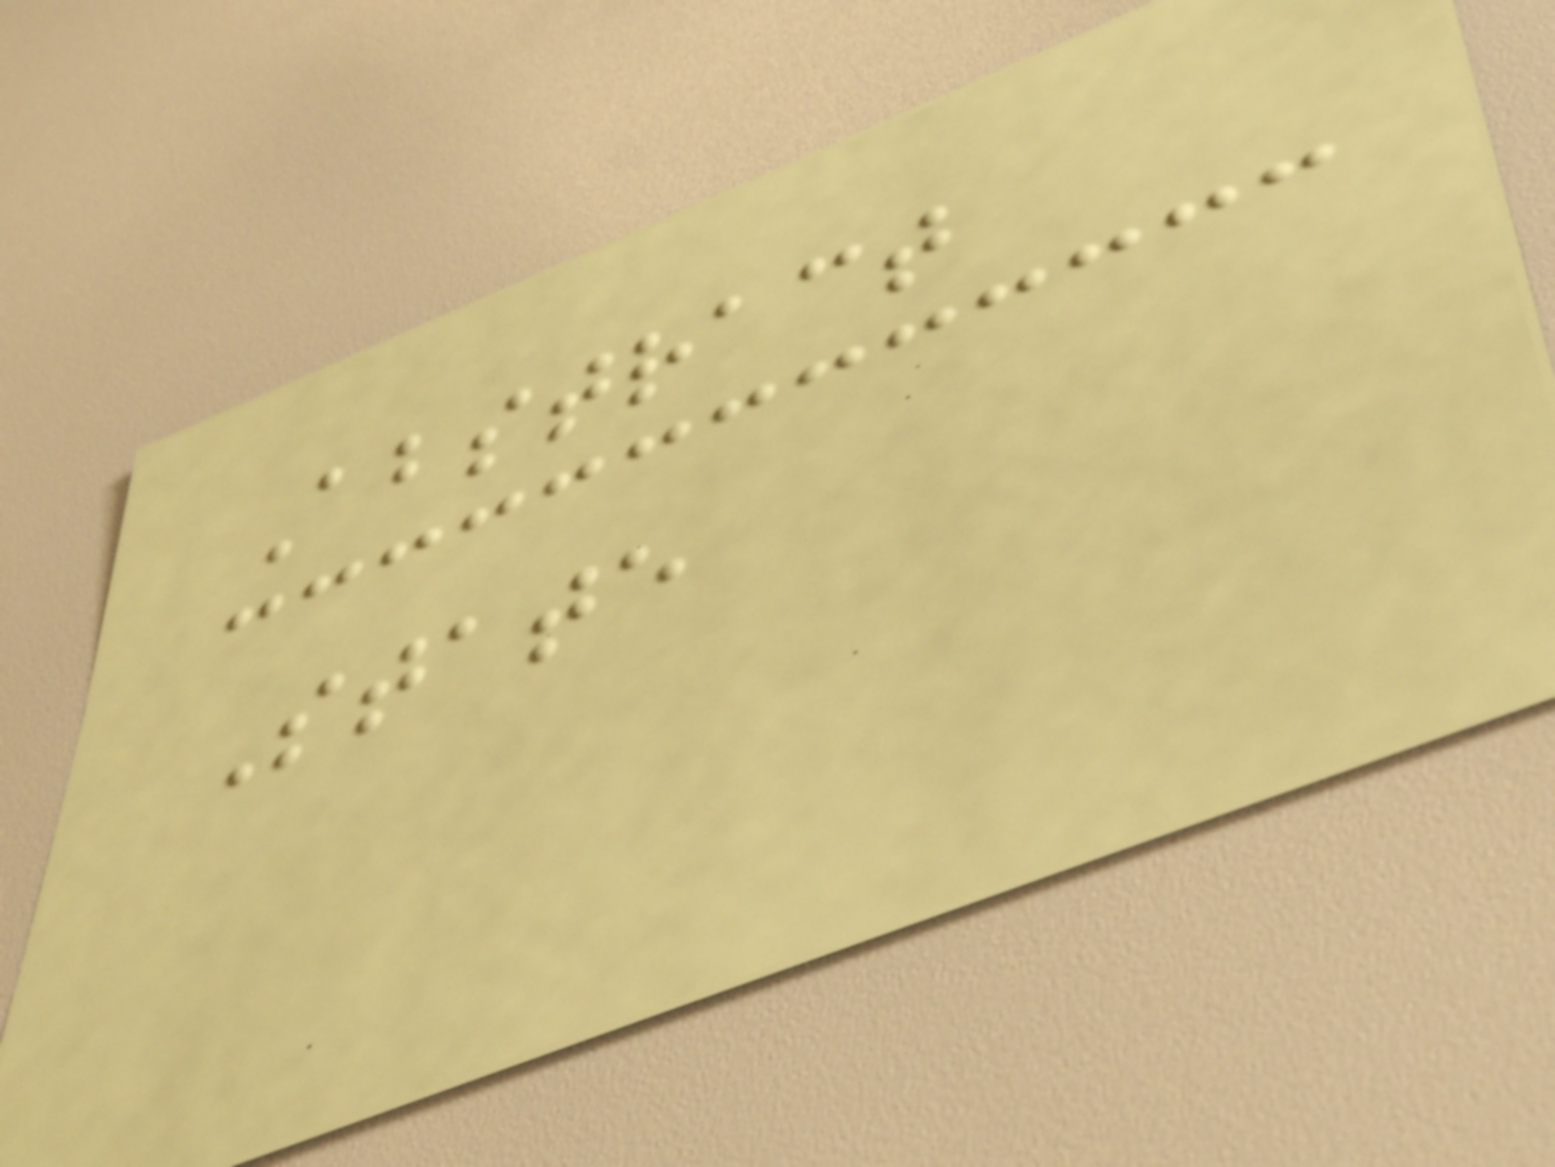Abstract
State
